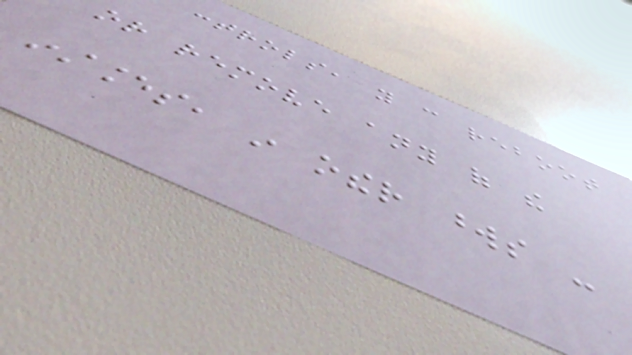controls, you can reboot
or remove any of the
instances, in other words -
